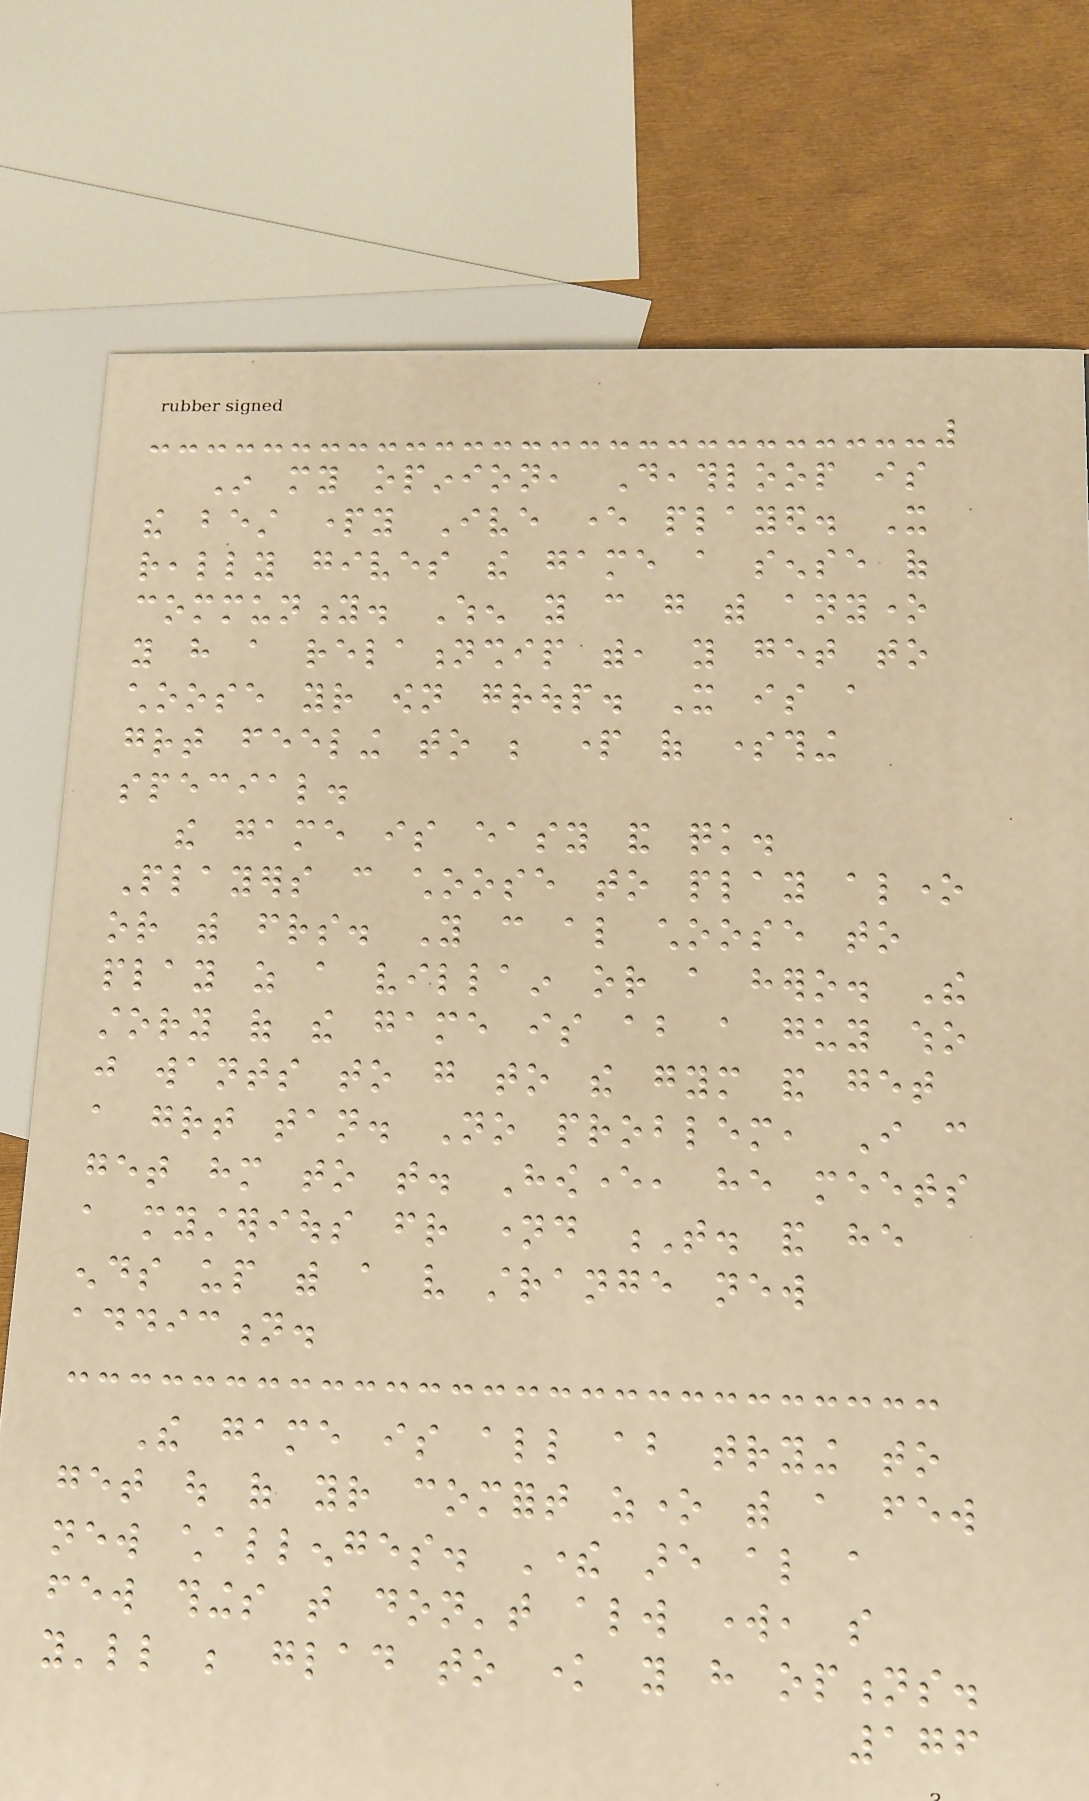In my opinion, Deathloop is
the best party Ive ever played. It
really gives the game a sense of
community. When you can go with anyone
you have a relationship with, you get to
choose your own group. It is a
great feeling to be part of something
special.
the game is easy and quick.
Players can choose to play alone
or with friends. You can also choose to
play as a villain or a hero. The
story of the game is about a guy who
just wants to go to the gym and get
a great tan. No problem, I can
get him to that. However, he meets
a mysterious friend named T. and he
ends up with a very strange new
addiction.
The game is all about trying to
get out of your comfort zone with a few
new challenges. There are also a
few things that don't always work, so
you'll be glad to know you have options.
176
